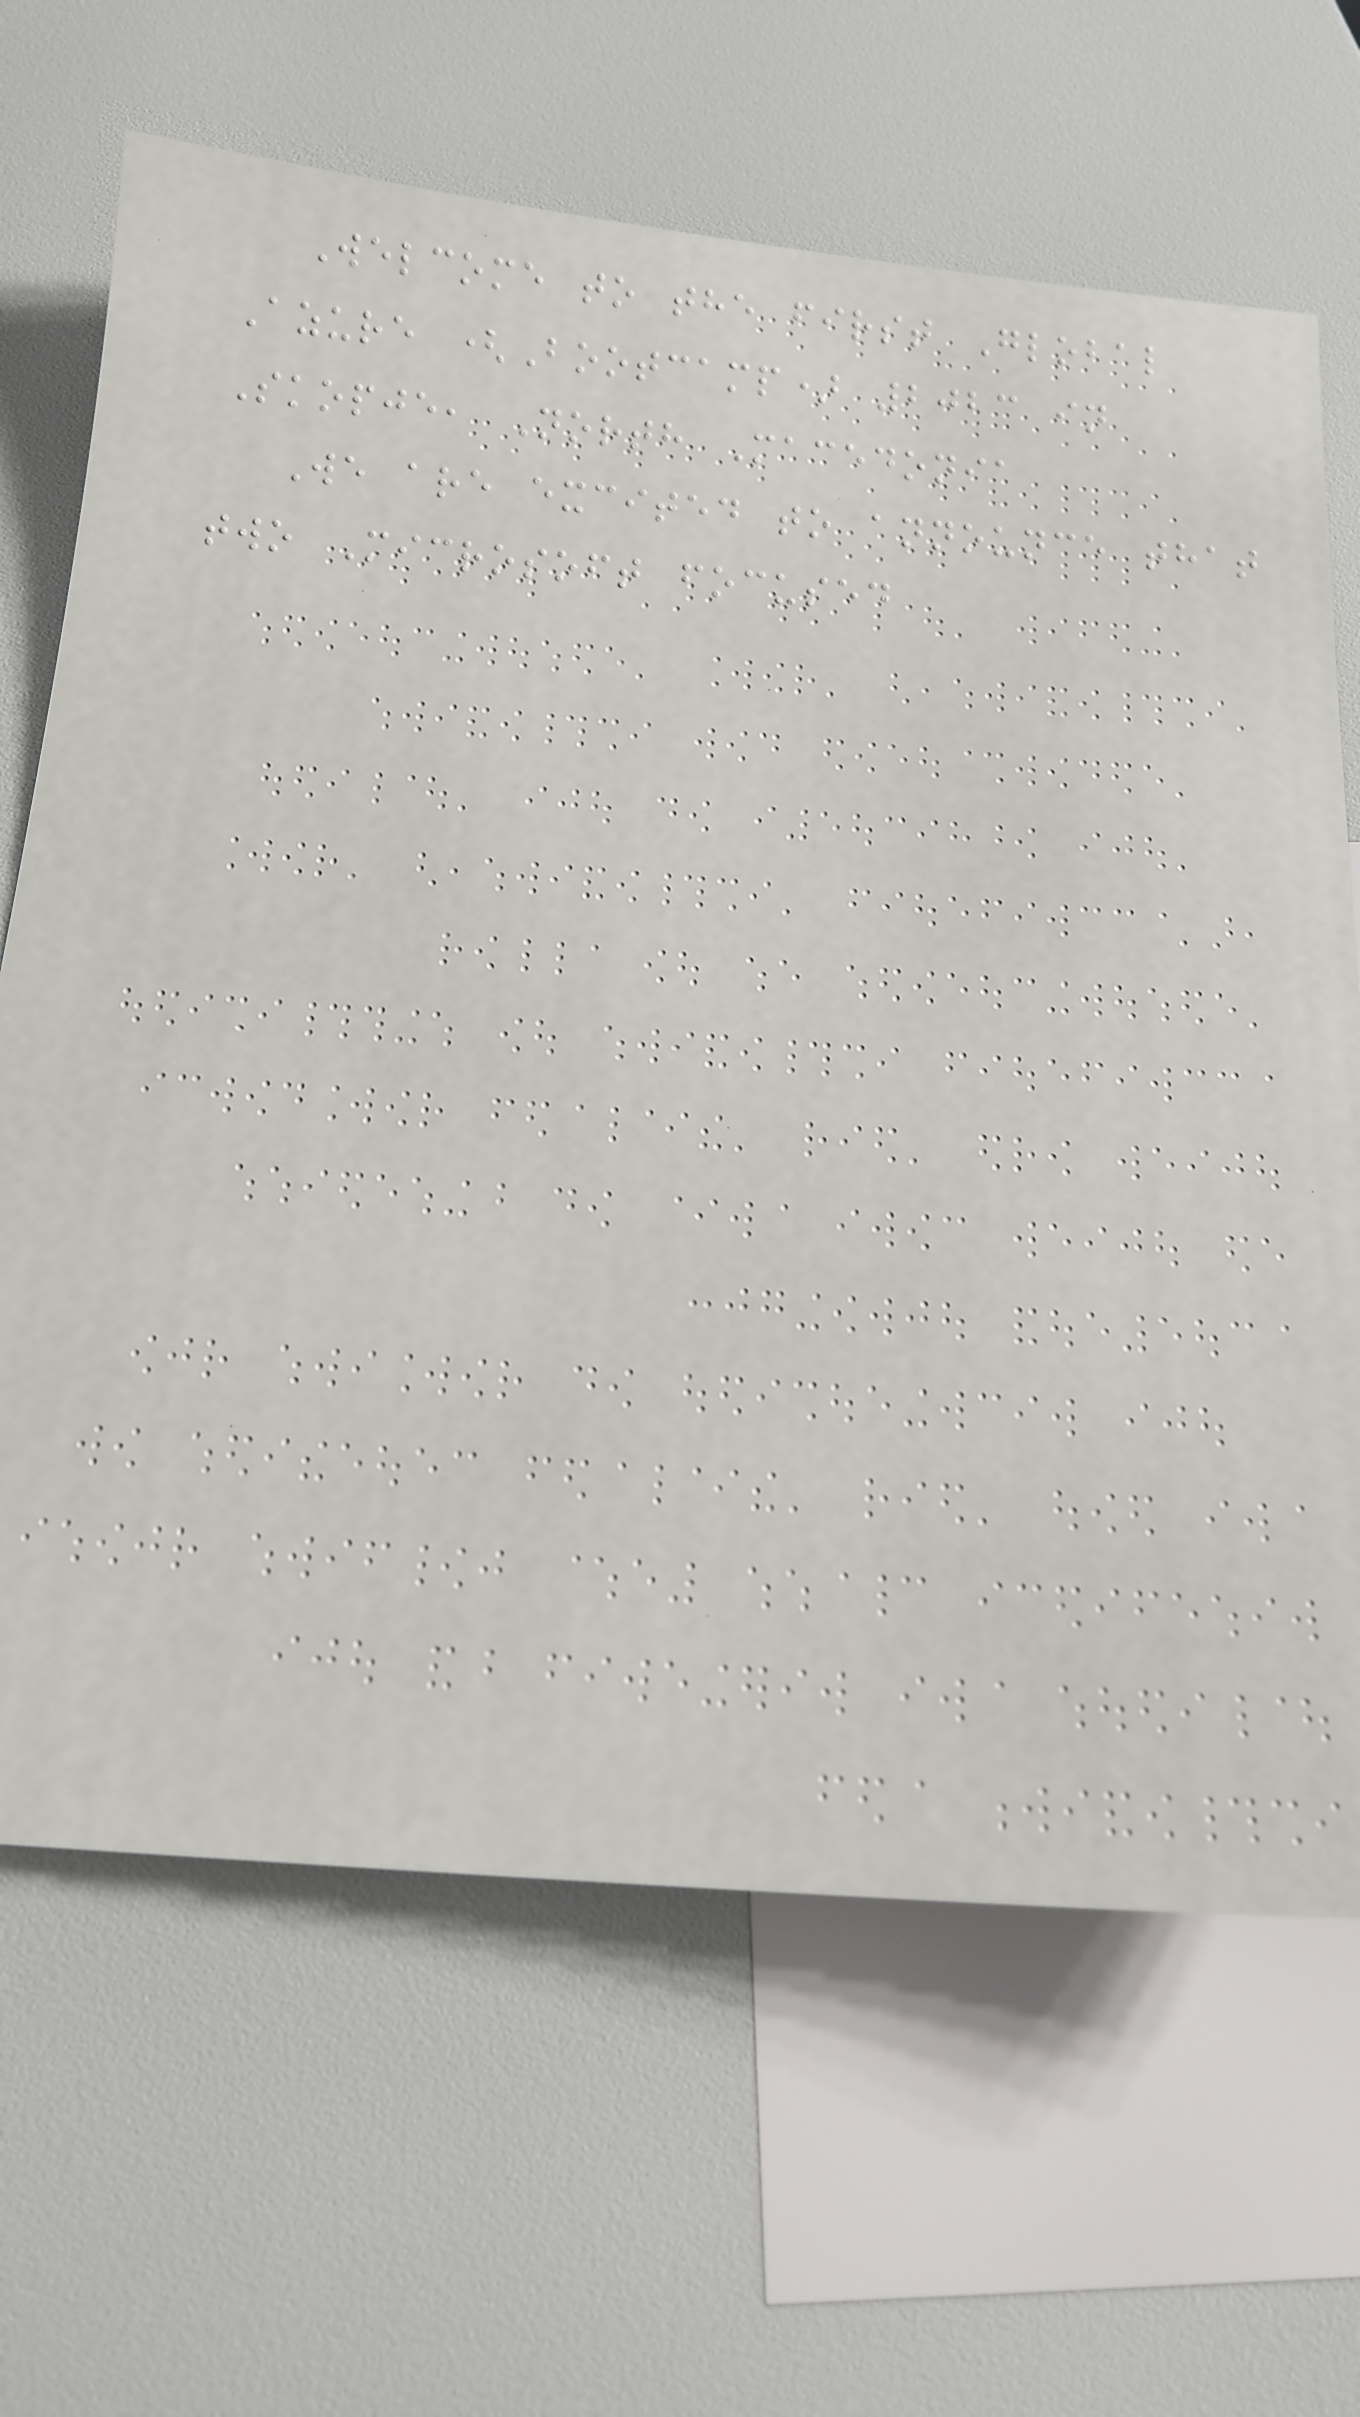Welcome to the first Global
Azure (Bootcamp) 2023 in
Skopje, North Macedonia
We are excited to announce that
two Microsoft focused
